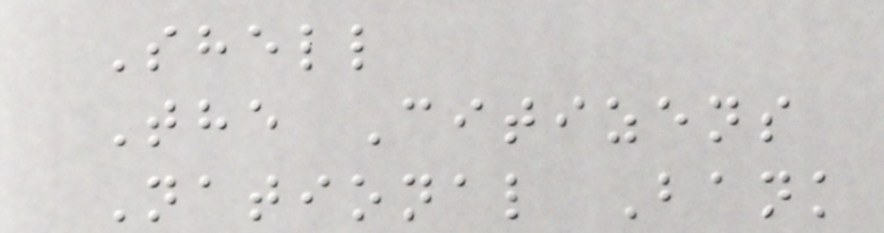Shell
The Citizens
National Bank
